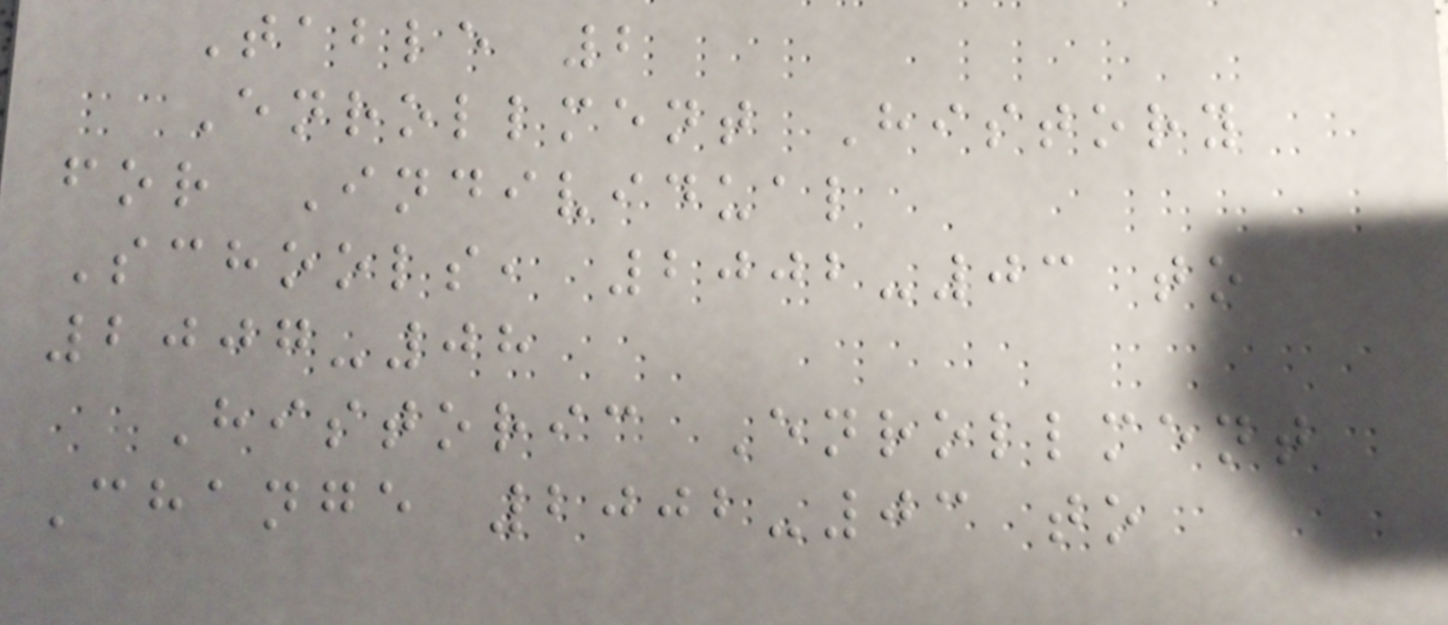Table 2
Enrollment History
for Individual
Schools, 2002-03 to
2007-08
Historic Enrollment
Change 2002-03 to
